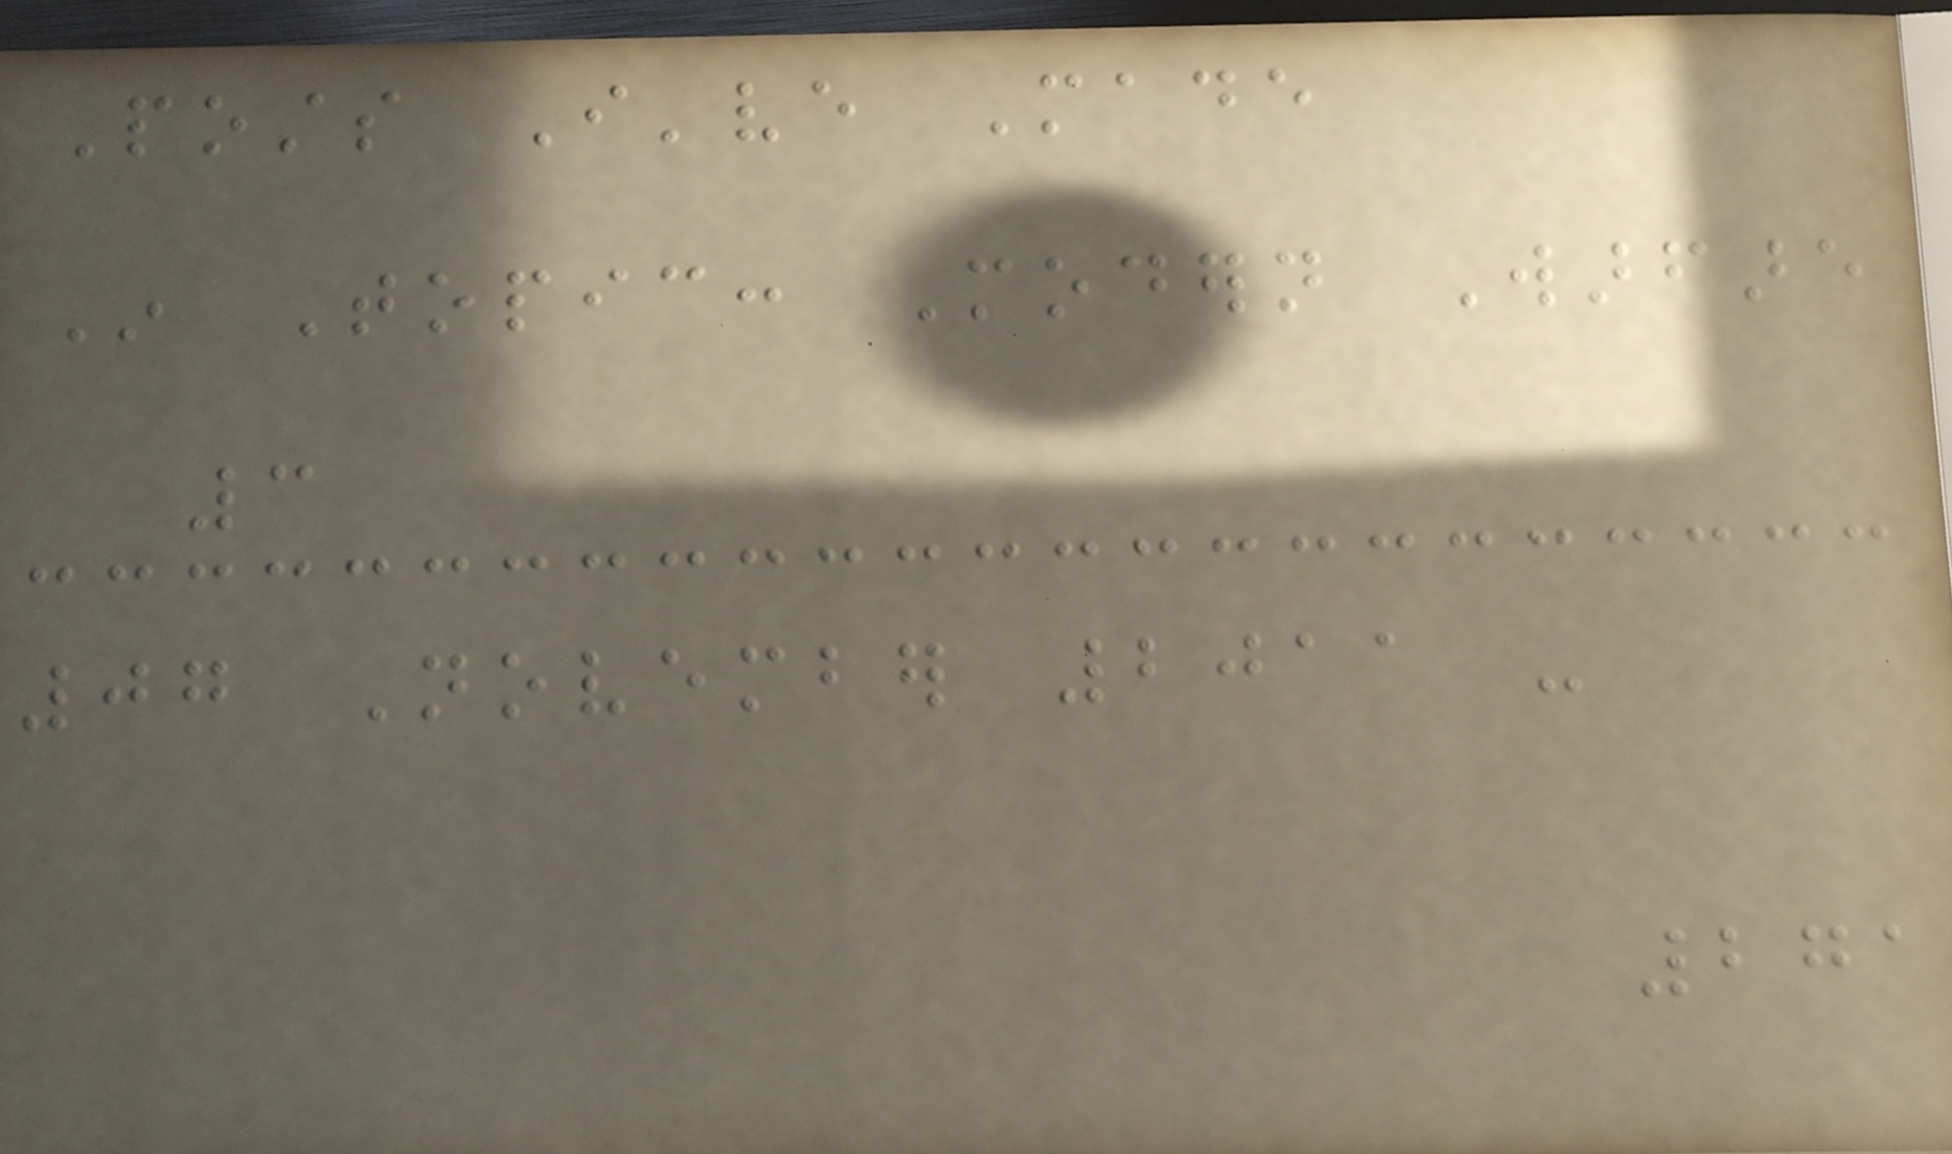Posts I've Made
In Topic: Modern Warfare
3
07 November 2011 -
271
